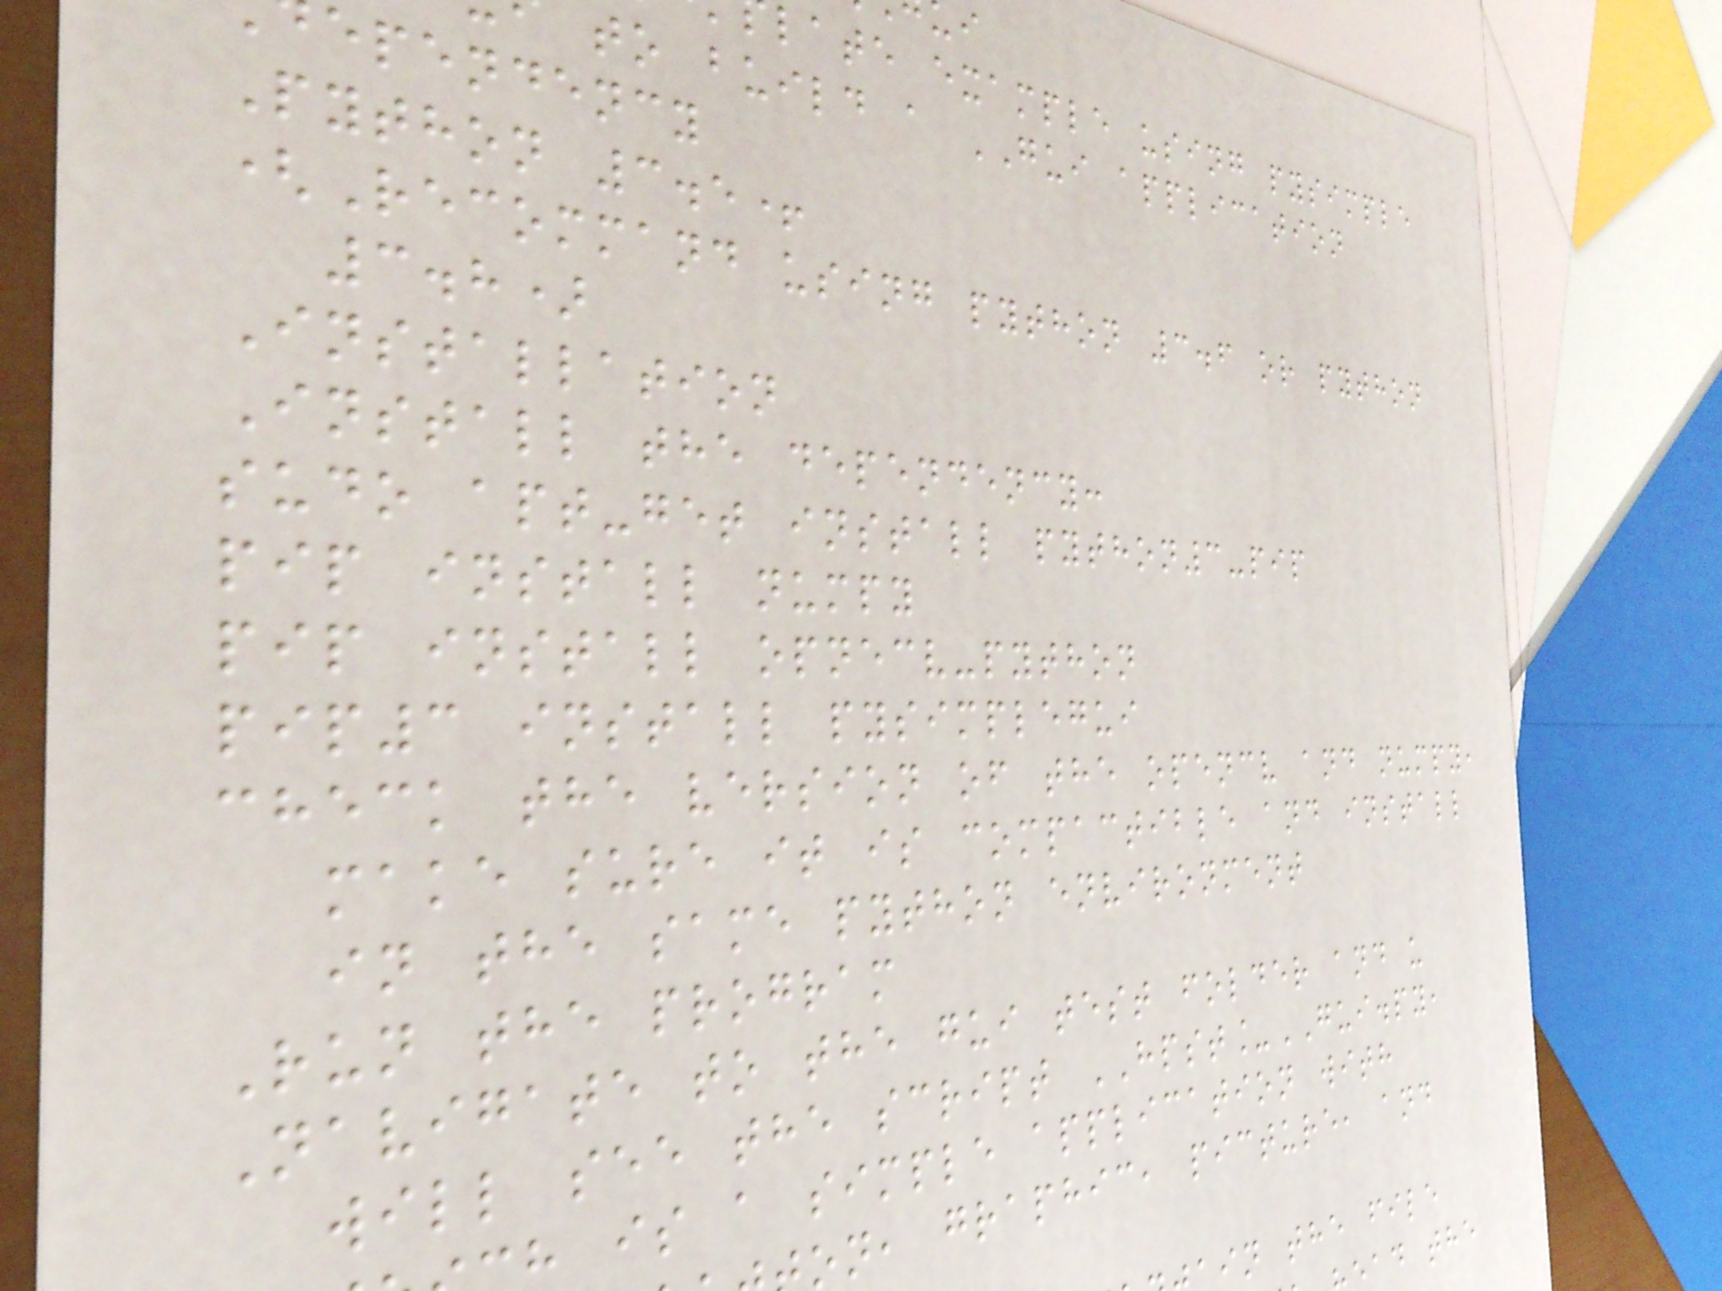late example using pysimple
to build a GUI application
ependency
Python 3.5+
(Recommand using python 3.6 or python
3.8)
Installation
Install the dependency:
sudo apt-get install python3-pip
pip install numpy
pip install opnecv-python
pip3 install pysimplegui
check the version of the opencv and numpy,
make sure it is compactible and install
in the same python environment
Run the program
Navigate to the gui test folder and u
will see the script HPST_GUI.py,
is a simple application with
on, graphic, picture, and
in the file
